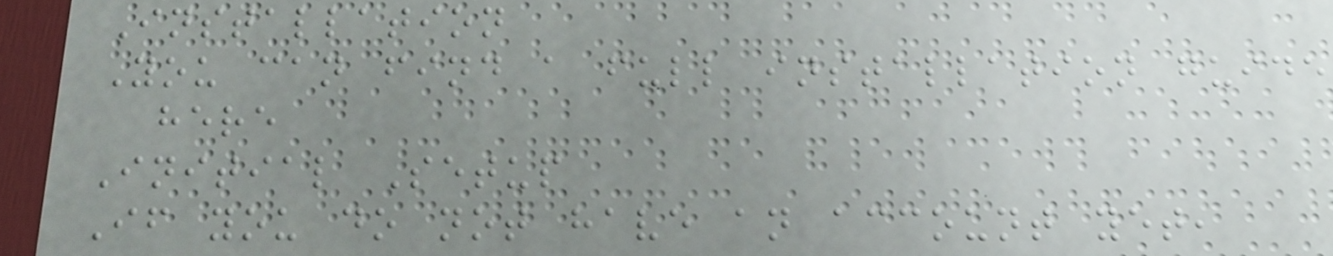Installation
You can find a full installation guide
here
Initial Setup
If you do not have an account yet,
